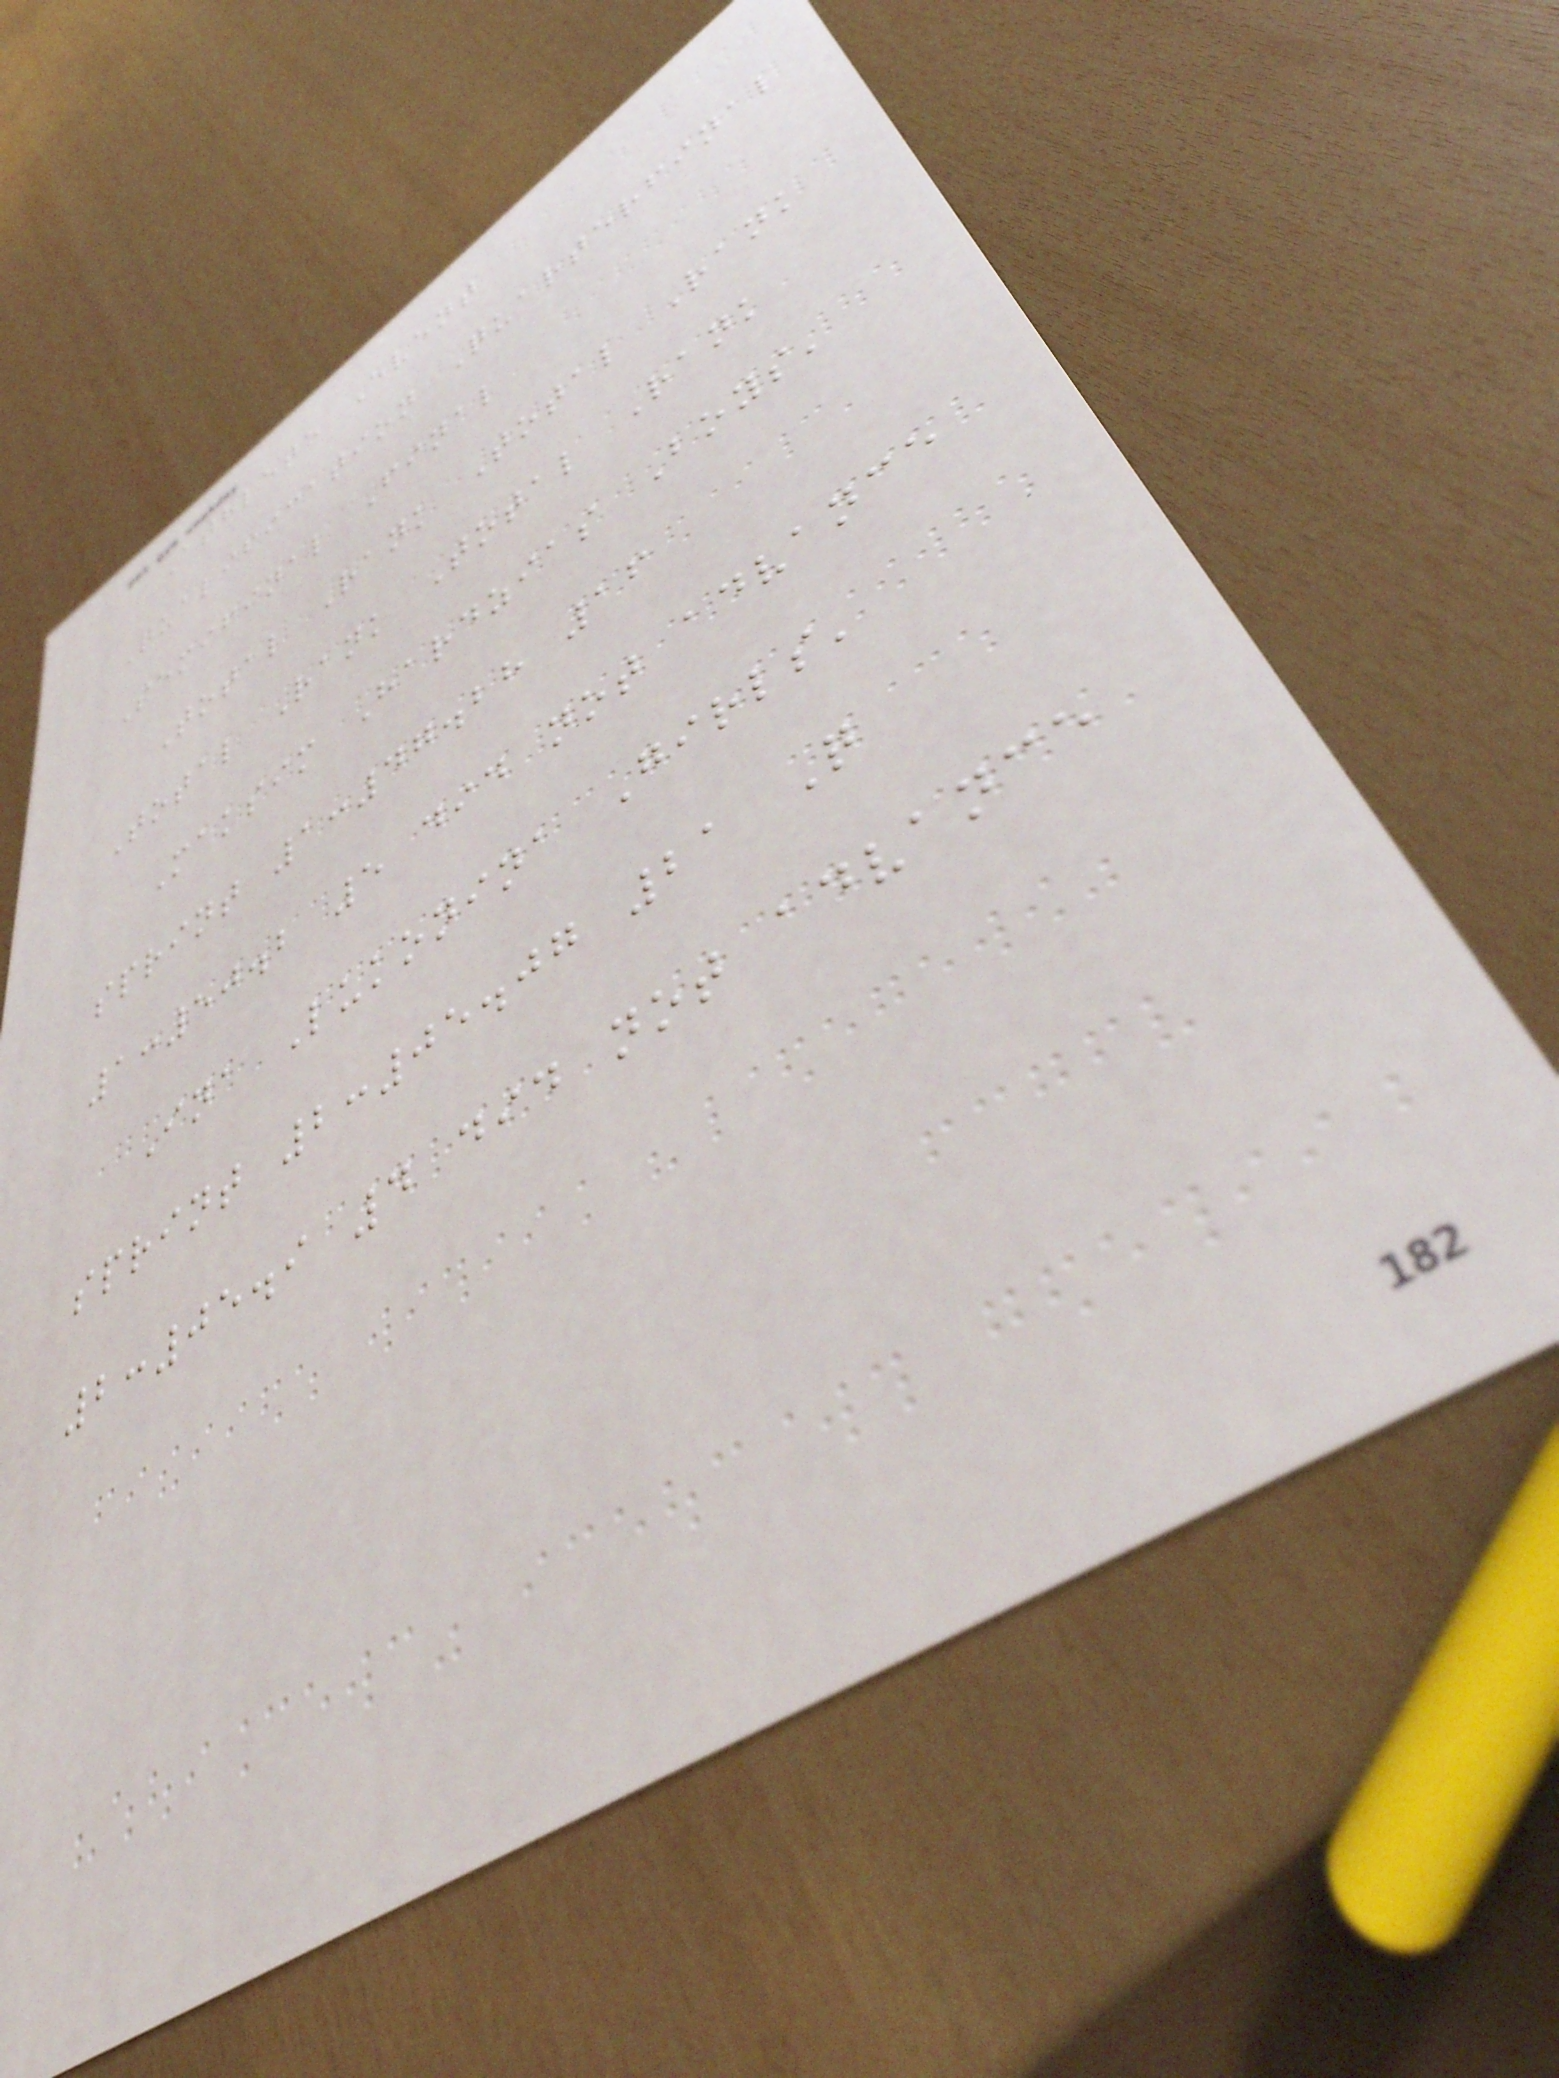Athlete Event
Qualification Quarterfinal
Semifinal Final
Total Rank Total Rank
Total Rank Total Rank
Maksim Hardzias Boys'
sprint 1:47.28 16
1:50.2 5 did not advance
Ina Lukonina Girls'
sprint 2:05.07 21 Q
2:05.9 4 did not advance
